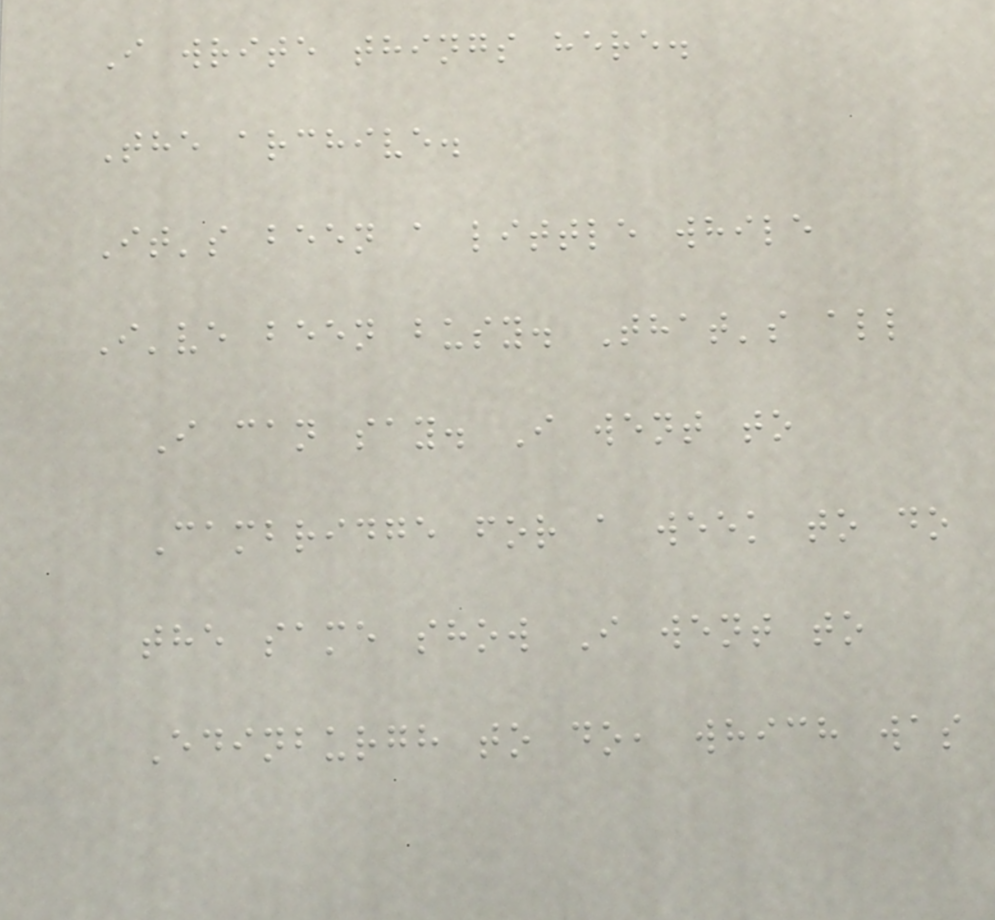I write things here.
The archive.
It's been a little while
I've been busy. That's all
I can say. I went to
Cambridge for a week to do
the same show I went to
Edinburgh to do, which was
